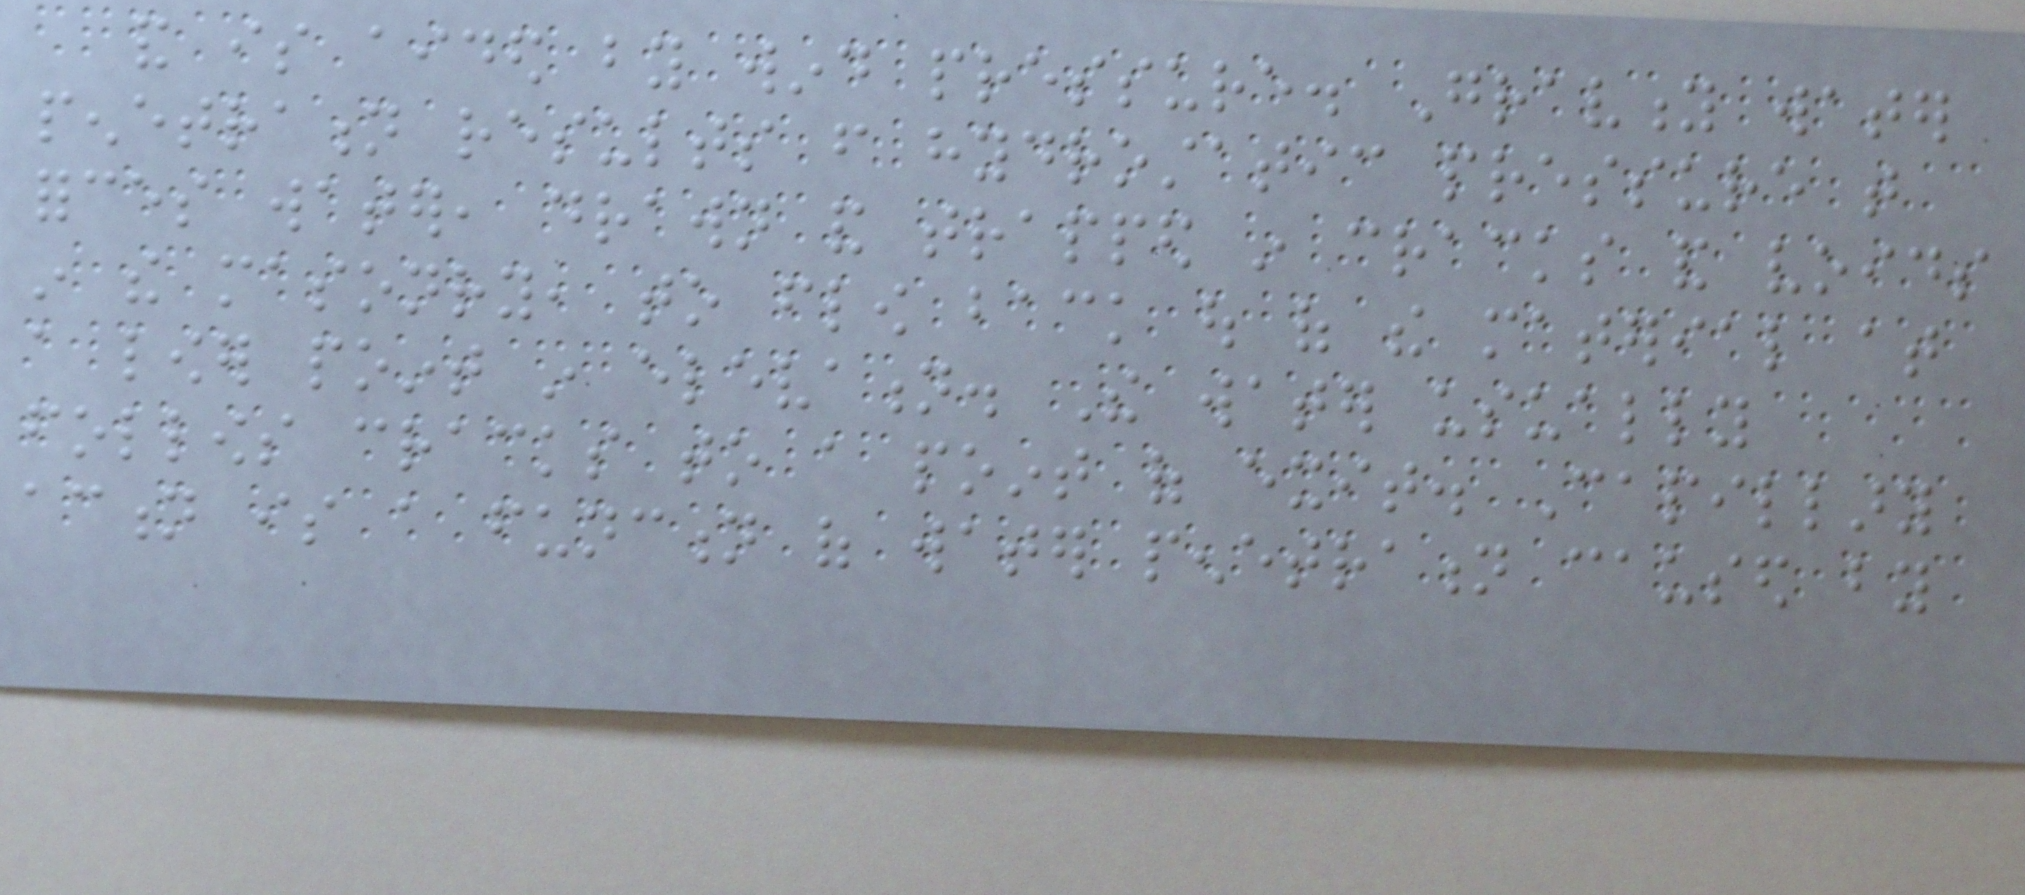and is aided by wind pressure. Gravity water
penetration results from hydrostatic pressure that
forces water, drawn and trapped in cracks and voids
in the masonry, to flow back out of the material at
a lower point in elevation. The water usually
follows cracks to a point of exit. Capillary
action is a function of water penetration caused by
